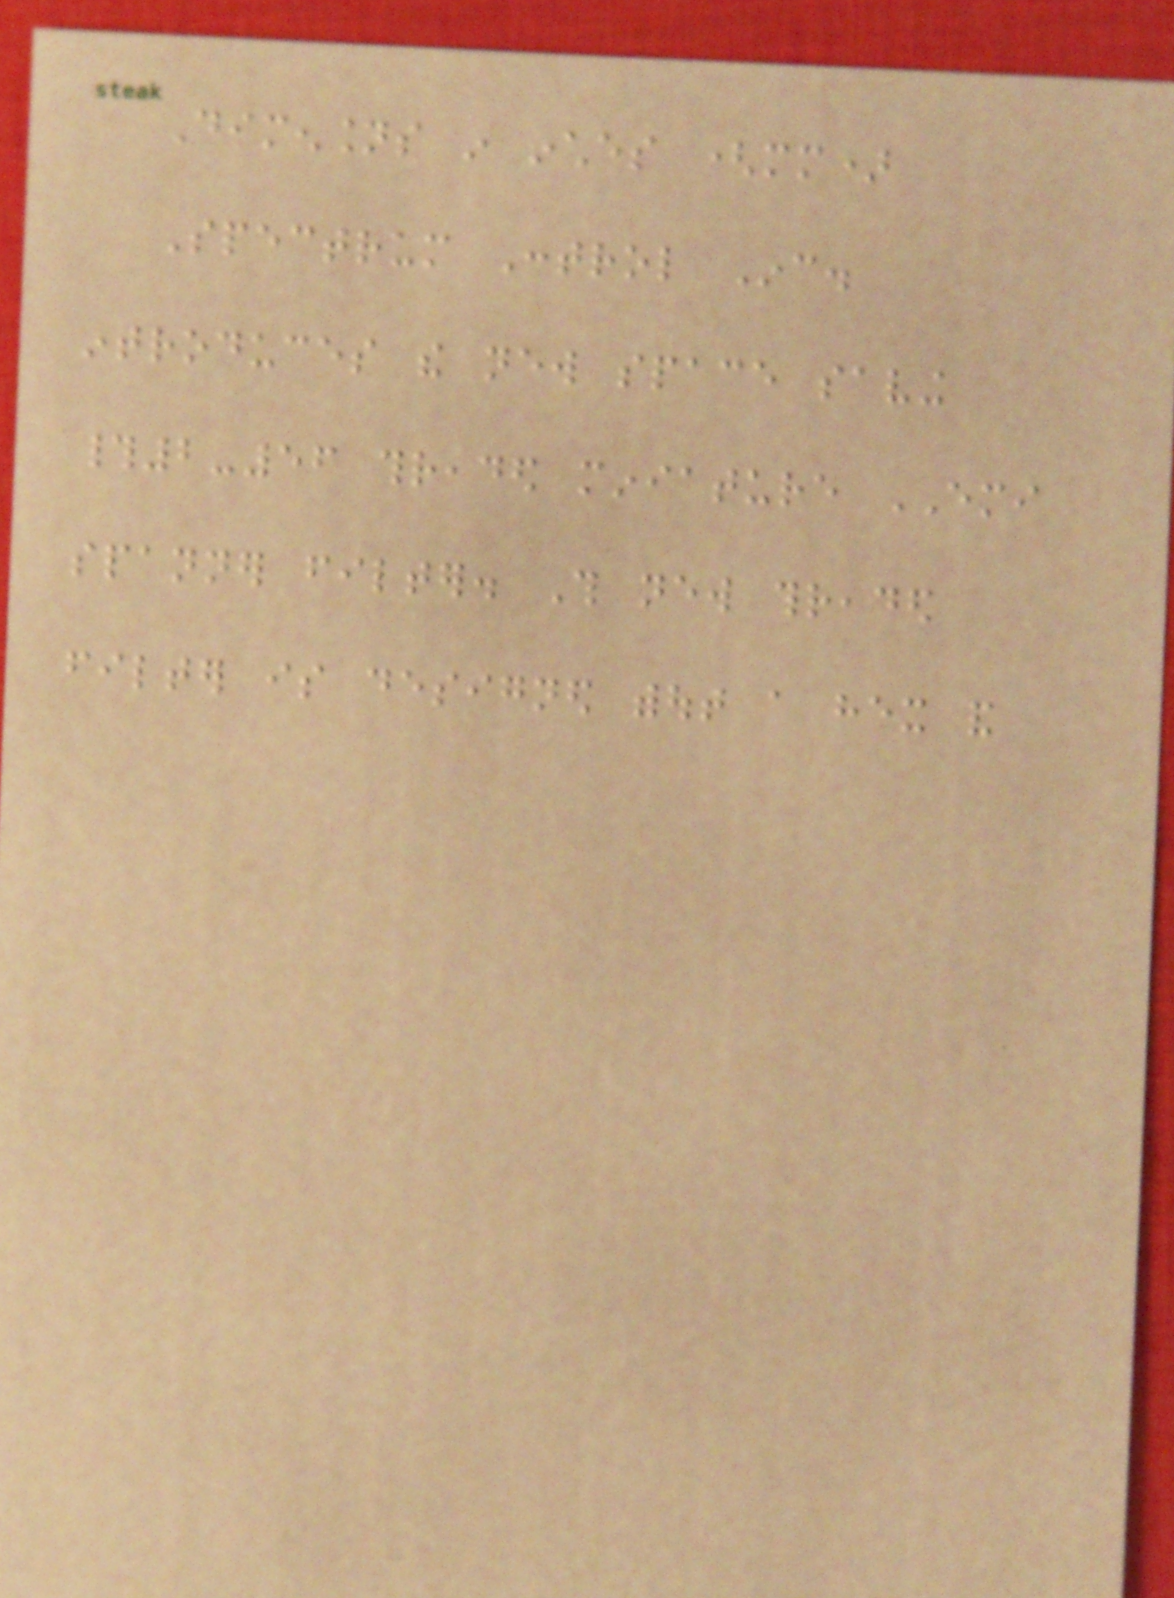Dimensions in inches (mm)
Spectrum Control Inc.
introduces the new space saving
#2-56 threaded miniature EMI
spanner filter. This new threaded
filter is designed without a hex and
